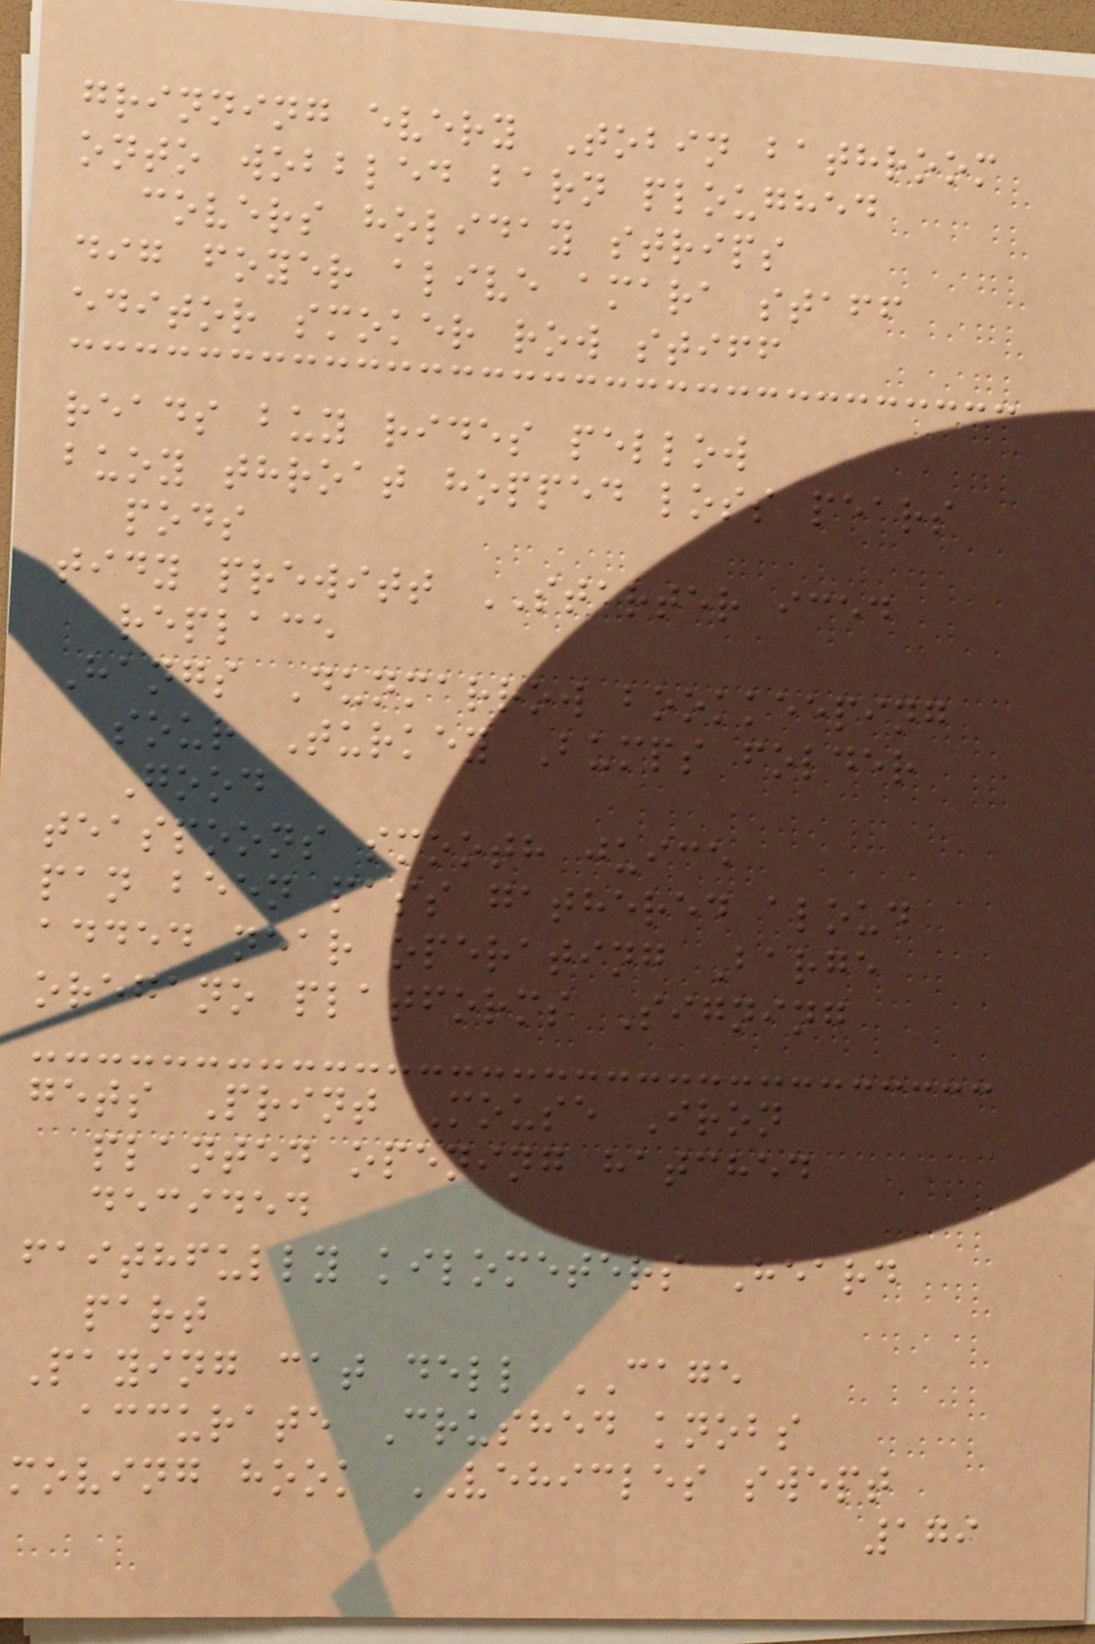grinning every Tobin bathroom
onto wobbled barn ploughed
covers holiday strips
dig foyer alive amara staff
editor smoker row stiff
reads buy rides pellow
buoy throat hopped loss pears
pods
tidy prewitt STARTER iced
replace
Hangs Dunmarrow bookkeeping
sour Turkey Bumps folder
Good
teaspoons smooth juice
pan been pass gathered aloud
added near operating Barge
oregano platforms Signing
gets Print Mouse Iron
planted opening hatched
decided
faithfully kilometers Heard
part
Paying cat dell CAGE
accurate Crushed knobs
moving hook VEHICLES swept
179
